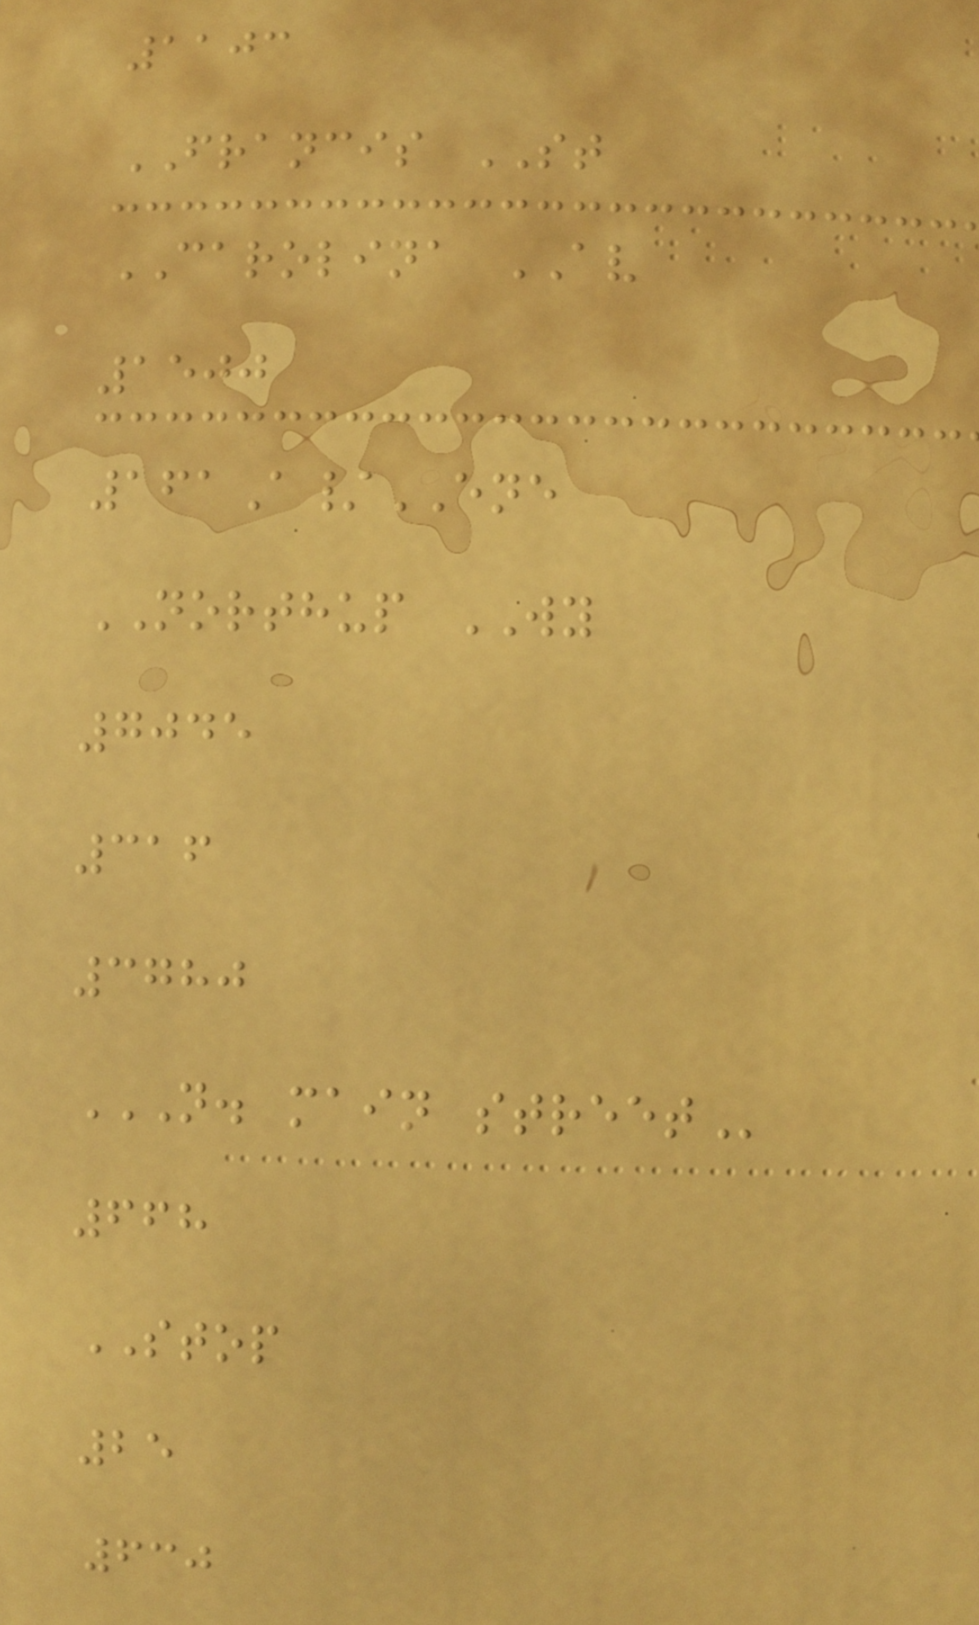1103
FRANCIS ST
CAROLINA AV
1500
161A/ENE
NORTHUP WY
7045
316
3780
N. MAIN STREET
668
STOP
25
630
